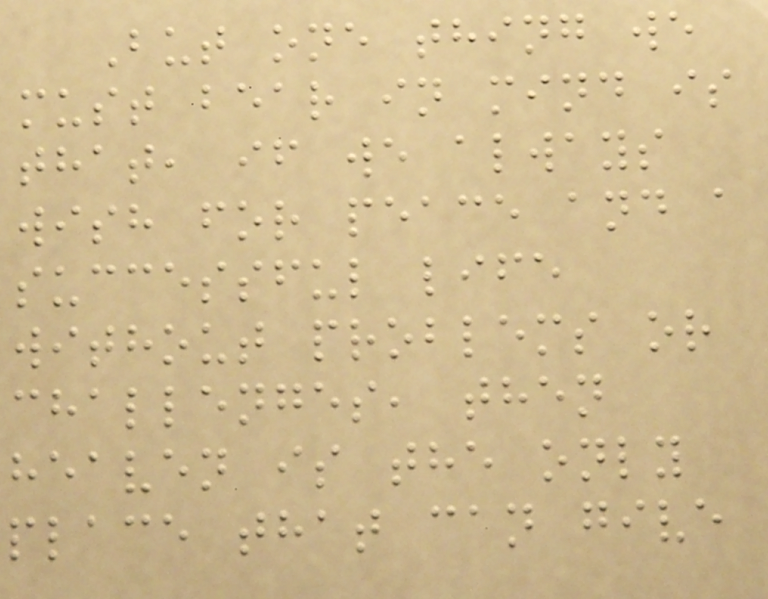But one thing we
must bear in mind is
that, if we always
wish for peace and a
successful life
without problems or
challenges, then
heaven is the only
place that can give
